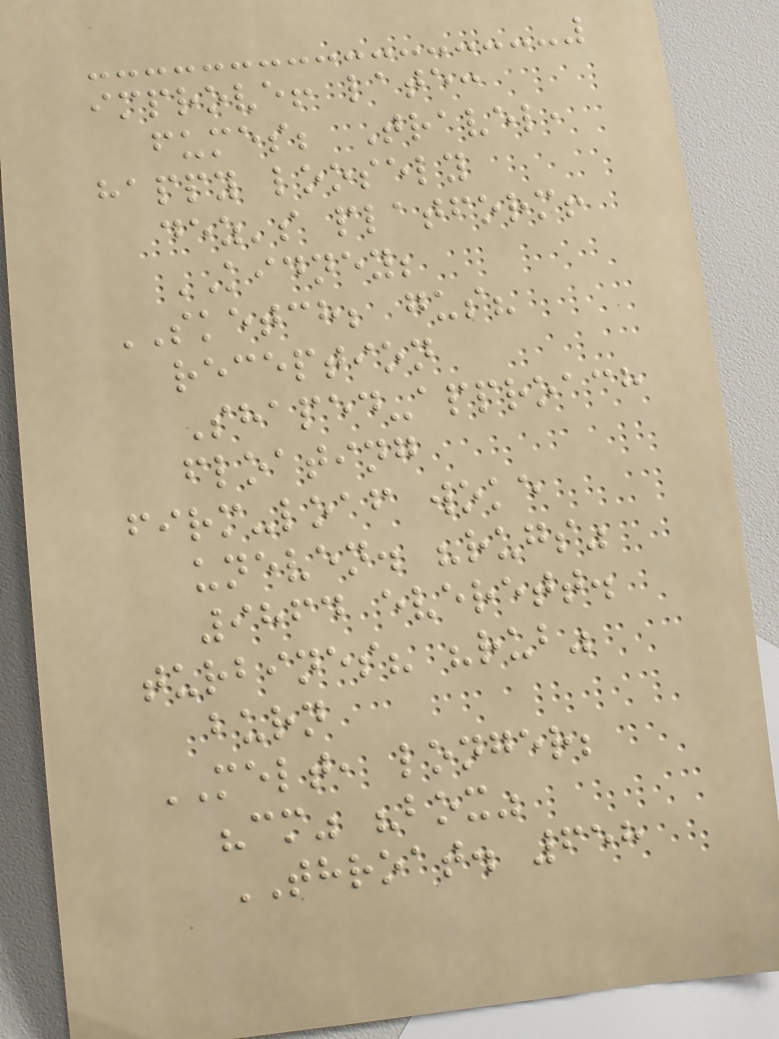improve! late:
fumes; Travel,
happy loosely
dez's platform!
KIDNEY;
SKETCH; gus?
reception
Shaped-approach
floating
firm-loaf woke
uneven. "rugs"
9864 everett.
turbines? "rub"
burn
MELT, longer;
"cm" "box"
THROAT. 658
